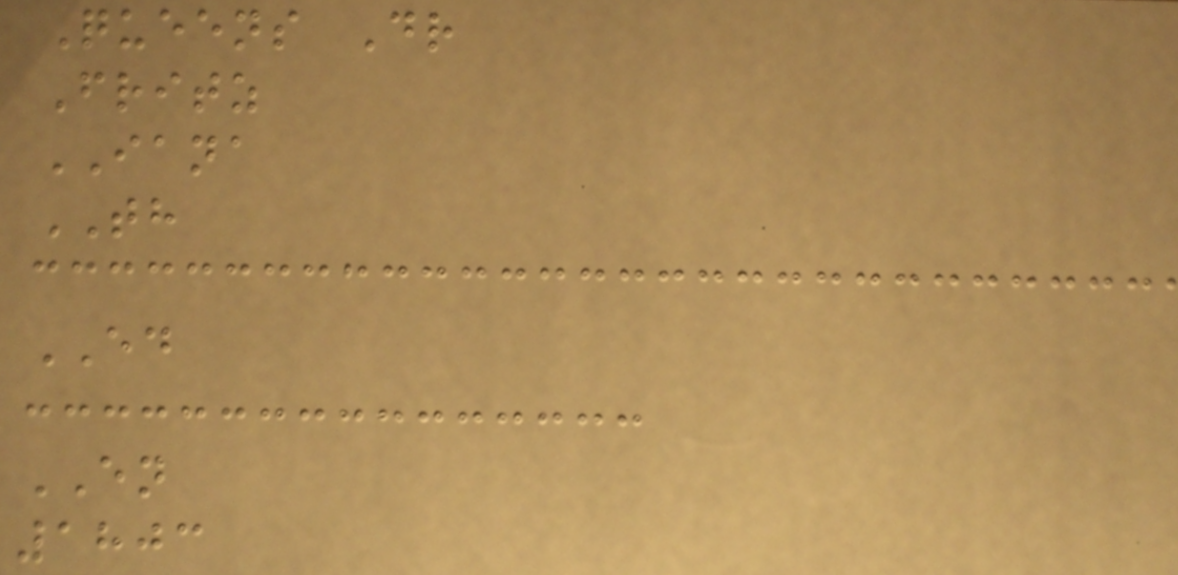Queens Dr
Fritz
IANA
TH
ED
EN
1803
